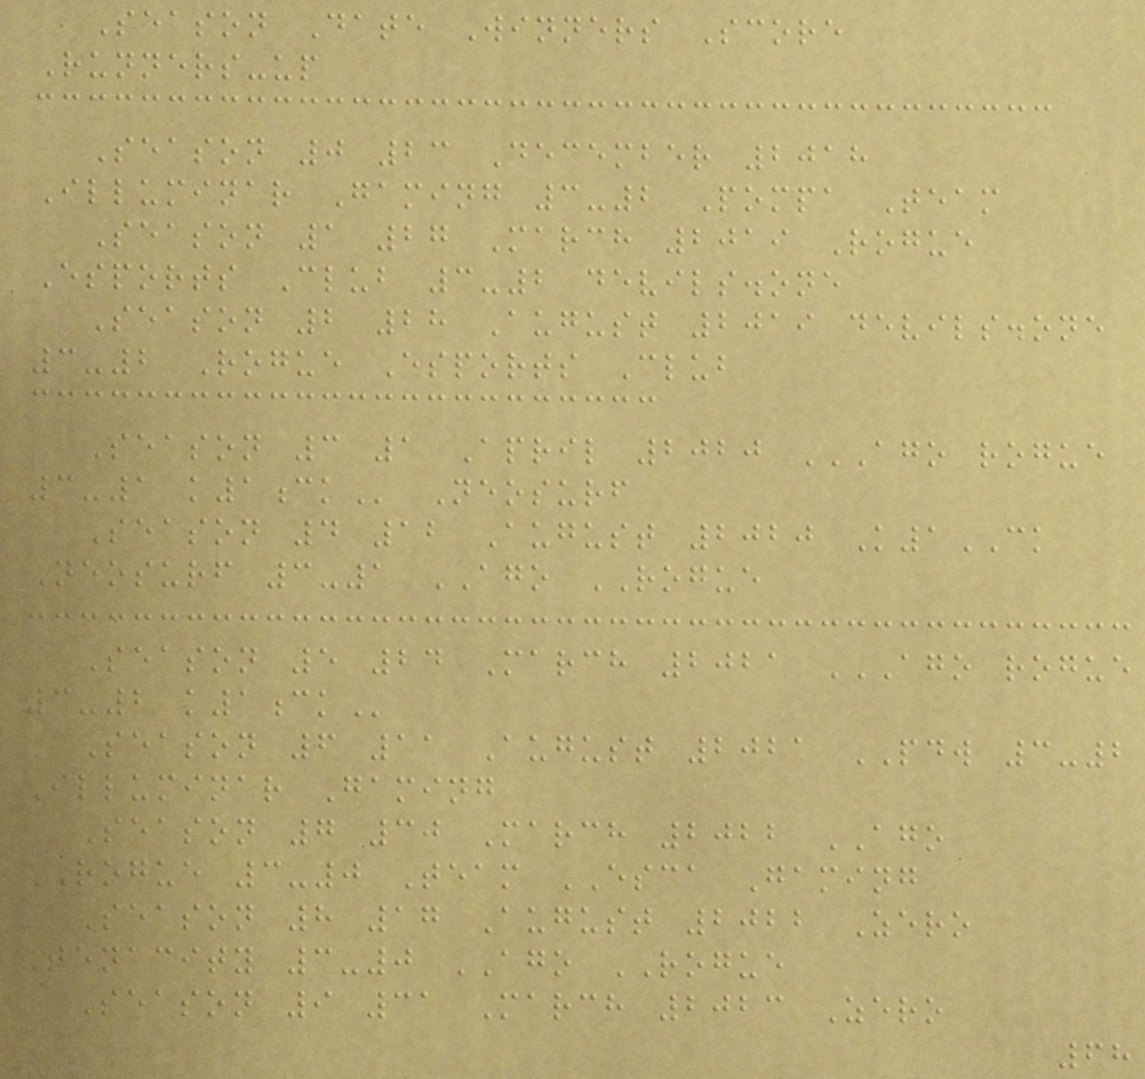Season Date Winners Score
Runners-up
Season 0 23 December 2018
Illuminar Gaming 3-2 Pompa Team
Season 1 27 March 2019 Rogue
Esports Club 3-2 devils.one
Season 2 28 August 2019 devils.one
3-2 Rogue Esports Club
Season 3 1 April 2020 AGO ROGUE
3-1 K1CK Neosurf
Season 4 12 August 2020 K1CK
Neosurf 3-1 AGO ROGUE
Season 5 24 March 2021 AGO ROGUE
3-2 K1CK
Season 6 11 August 2021 PDW 3-2
Illuminar Gaming
Season 7 30 March 2022 AGO
ROGUE 3-0 Team ESCA Gaming
Season 8 17 August 2022 Zero
Tenacity 3-0 AGO ROGUE
Season 9 31 March 2023 Zero
68
